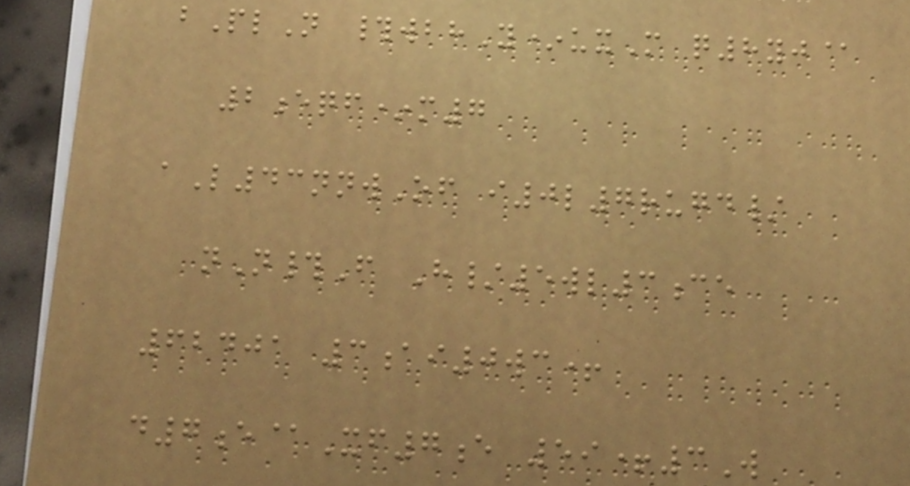bPlN #wbhY*uxM q8yj@
2eqf*m7
aL43nnwOf i0l7rugd/
nN#F H/5wl3ce
62401 3ai0wc+
d7e@Xf7e 59+3W
